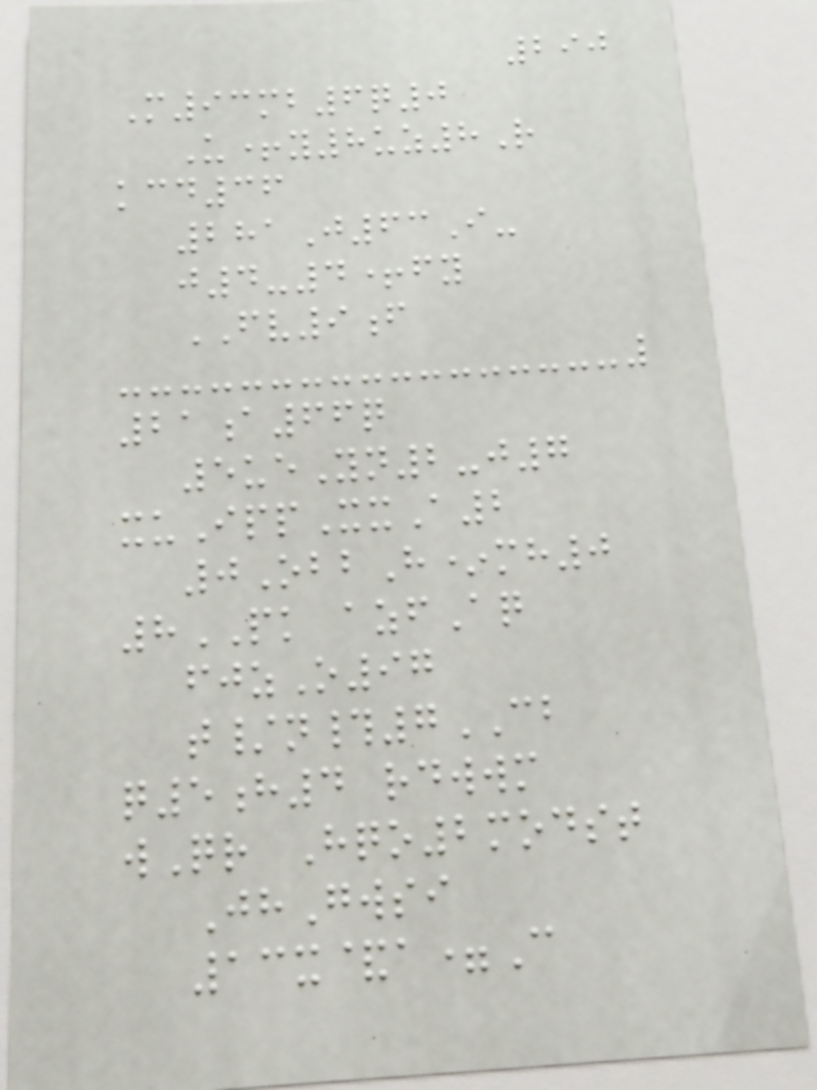290
M93mb6q0
U+y8uz8R
kcd36
281J63I-
j4-4+fy
FV9f
21a66q
5ueYn2-j7
xuIppXxA2
0ObbH*mh0
8PK azfAq
fjzO97
t/n#7CB
q5h4 rdwwm
wQr Hqo2modst
JhGwsi
13x&a=C
